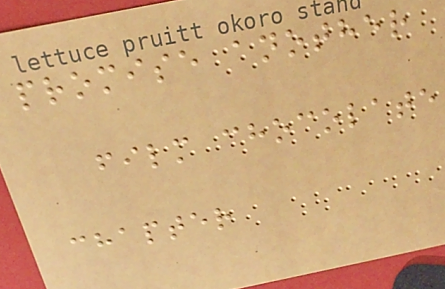promise another
film chocolate
chapter
